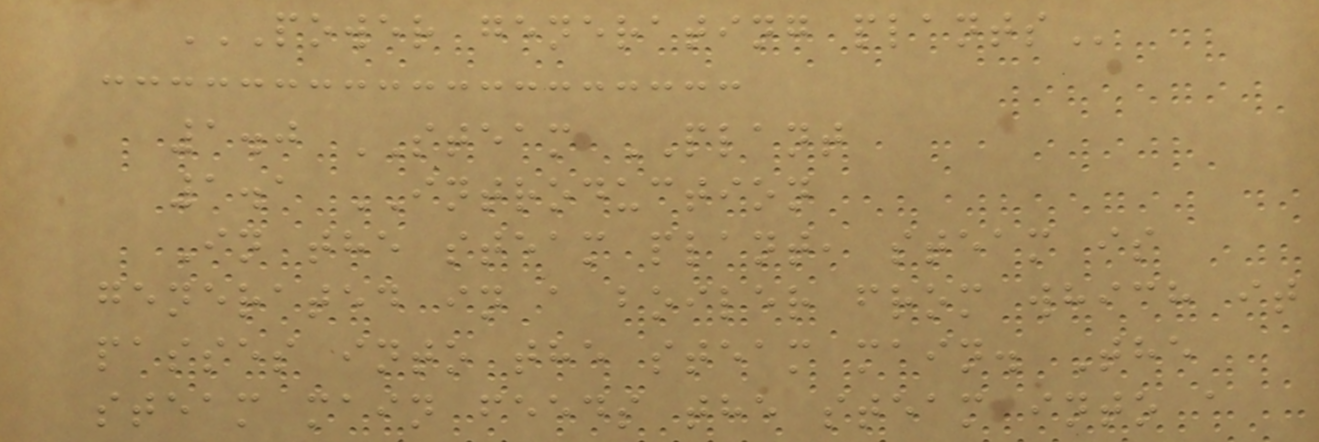POWER GENERATING PLANTS
1.0 STEAM PLANT
1.1 INTRODUCTION
In the steam plant, steam is
generated in a boiler from which it
passes into the steam main. The
steam main feeds the steam into a
